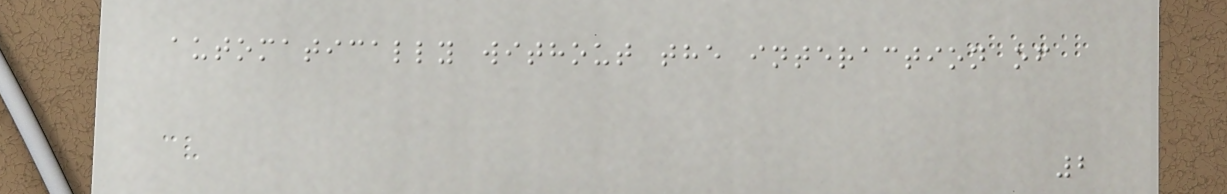automatically without the interaction of
2
